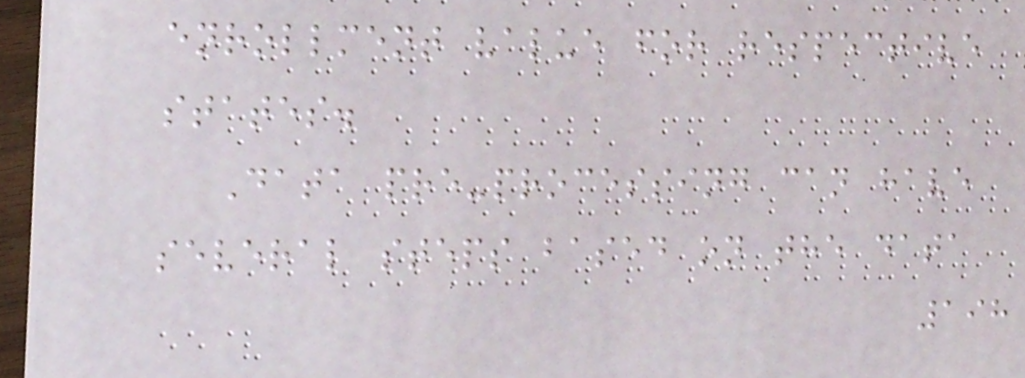enrollment value for respective
states.
Data pre-processing can have
several steps based on the data
198
